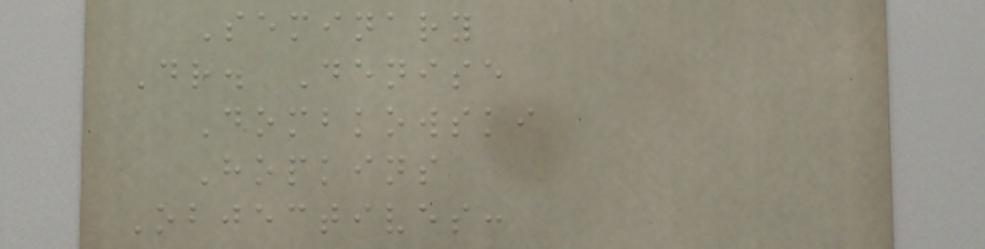Seminary
Dr. Denise
Dombkowski
Hopkins
Objectives:
